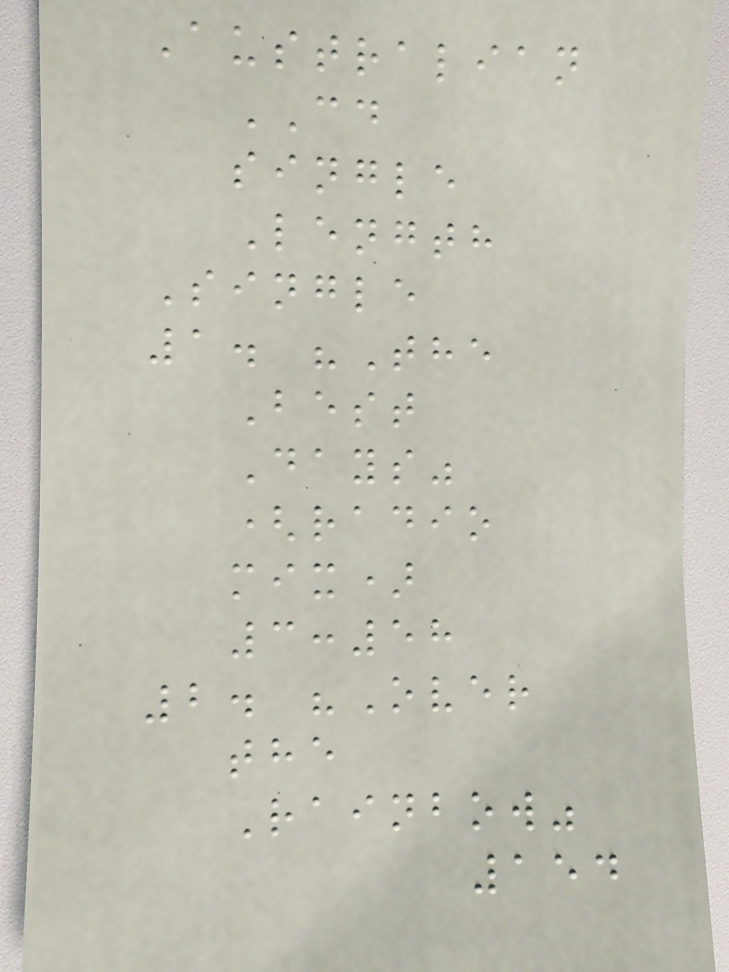Australian
CD
single
Length
Single
1. "The
Best
Days"
(radio
mix)
3:58
2. "Over
the
Rainbow"
154
